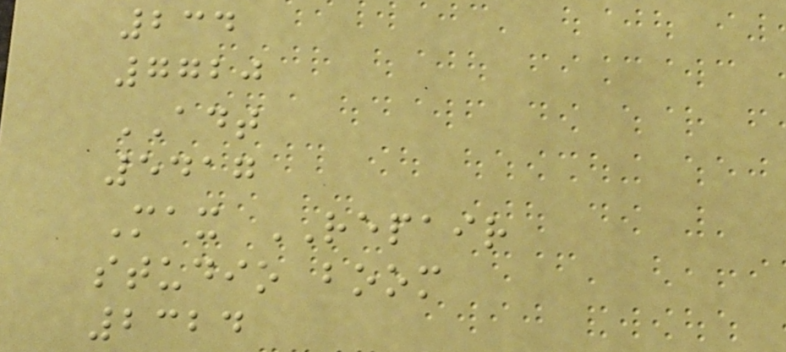234
7720
ADT
5417
Max REPAIR
studio boom
2324
